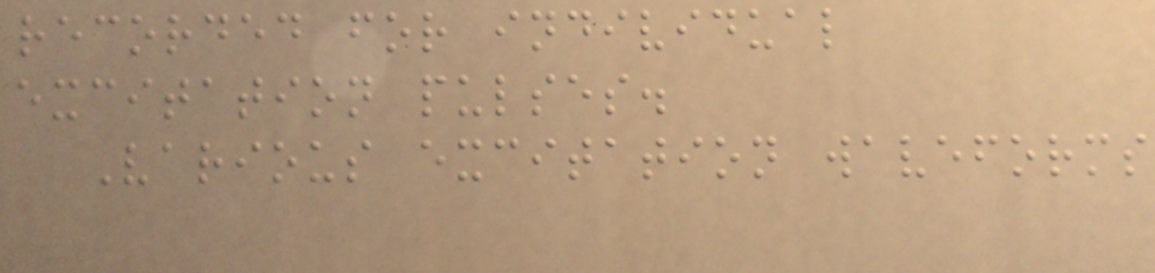recorded for individual
excitation pulses.
Various excitation waveforms
